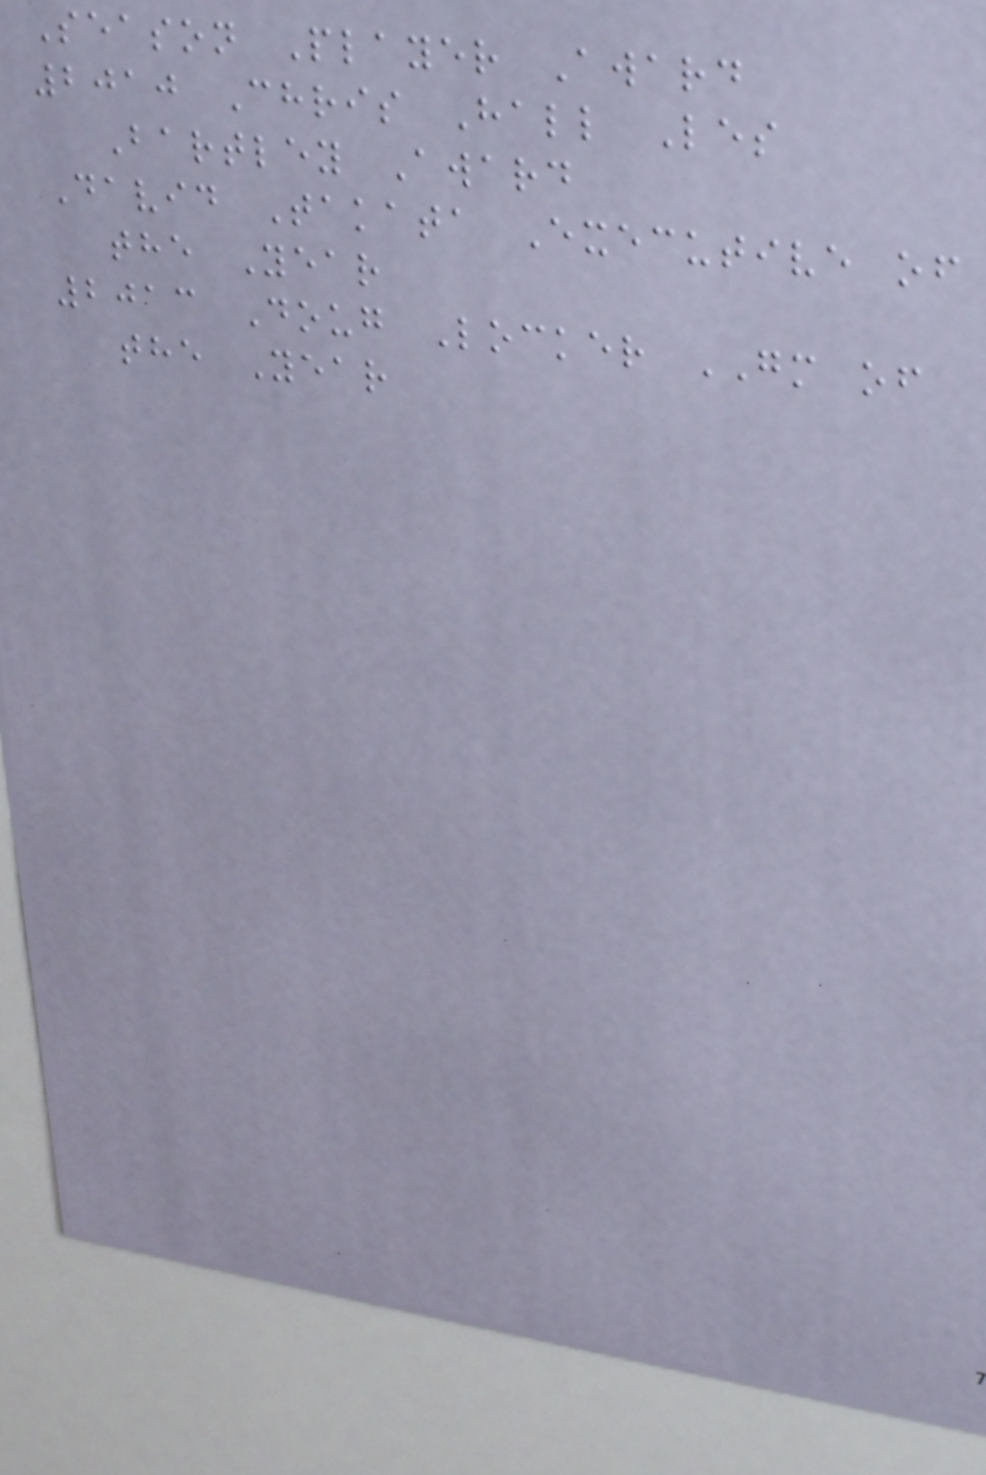Season Player Award
2010 Chris Hall Les
Bartley Award
David Takata Executive of
the Year
2013 Doug Locker GM of
the Year
